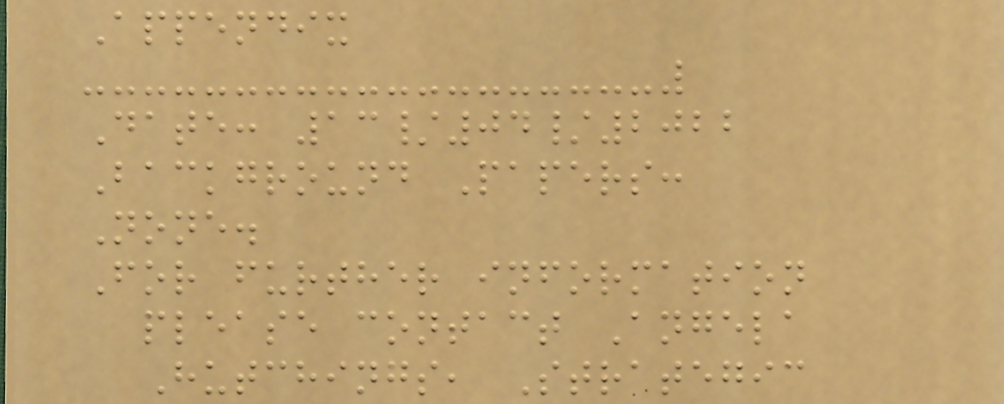Appendix
Date: 13/04/2022
Background Papers:
None.
For further information
please contact Angela
Hutchings, Strategic
